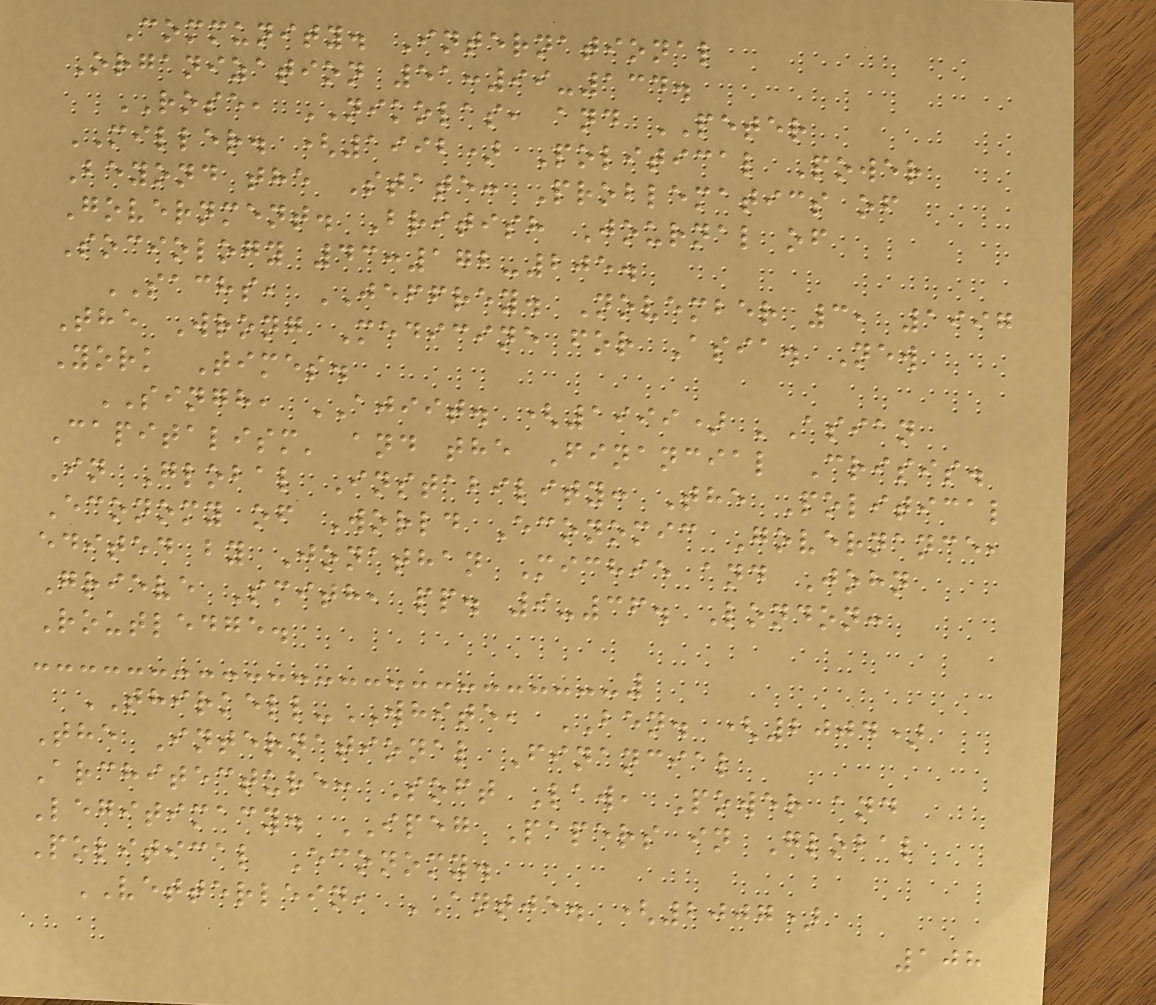Community. International
Organization 51:99-134.
ROSE, NIKOLAS, and PETER
MILLER. (1992) Political Power
Beyond the State: Problematics of
Government. British Journal of
Sociology 43:172-205.
SACHS, JEFFREY. November 3, 1997
The Wrong Medicine for Asia. New
York Times.
SINGH, AJIIT. (1999) 'Asian
Capitalism' and the Financial Crisis.
In Global Instability: The Political
Economy of World Economic Governance,
edited by Jonathan Michie and John
Grieve Smith, pp. 9-36. London:
Routledge.
THIRKELL-WHITE, BEN. (2004)
The International Financial
Architecture: Soft Law, Power and
Legitimacy. IPEG Papers in Global
Political Economy.
VETTERLEIN, ANTJE. (2007)
108
